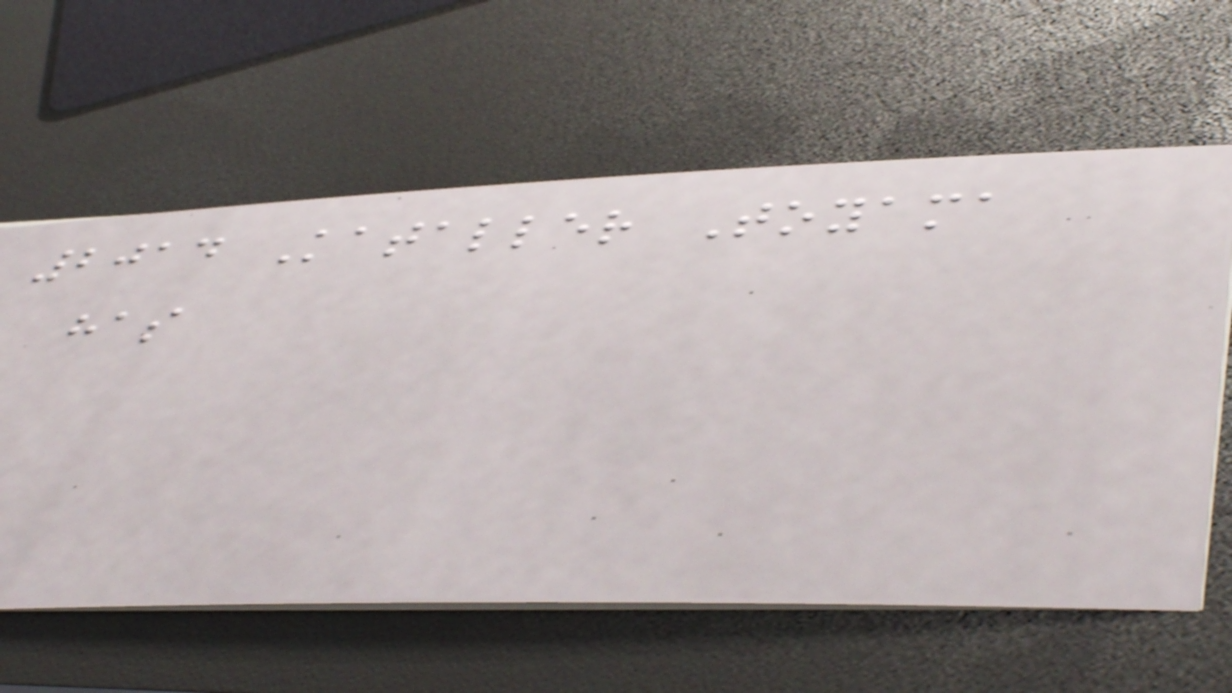2014 Kataller Toyama
has
